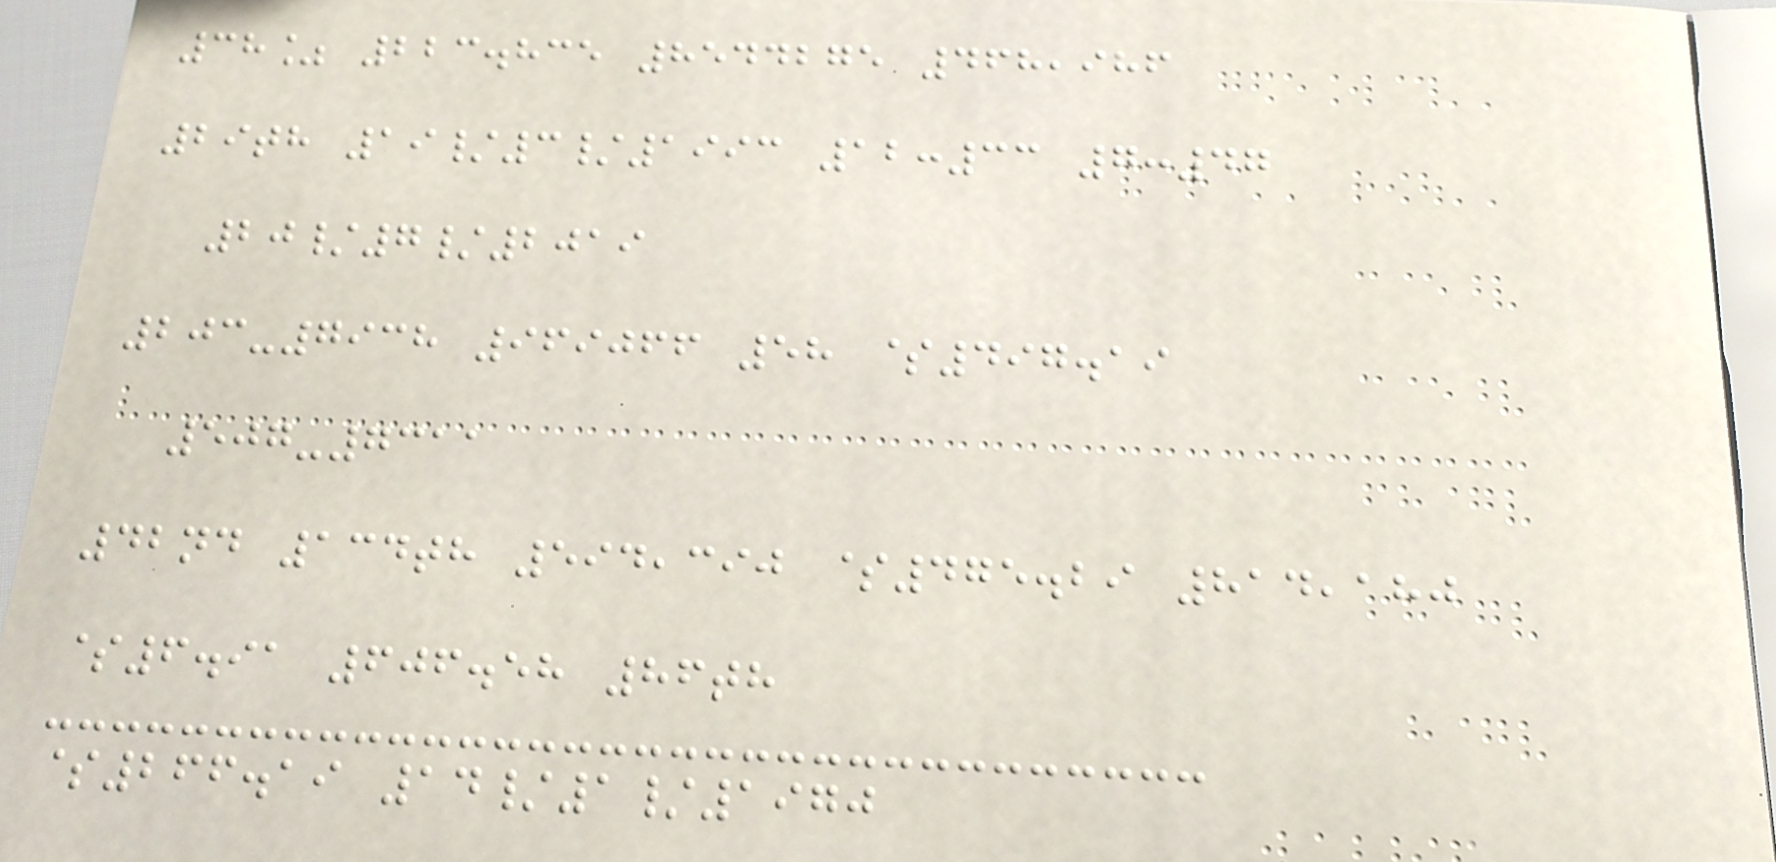38% 223.835 8544275 468,986
29th 19/3/1993 12:33 7:47
20/7/2019
203-7938 969066 58 $497.19
507-7311
42nd 134th 594,390 $475.29 814,180
$6.91 606.58 86th
$266.19 14/1/1970
